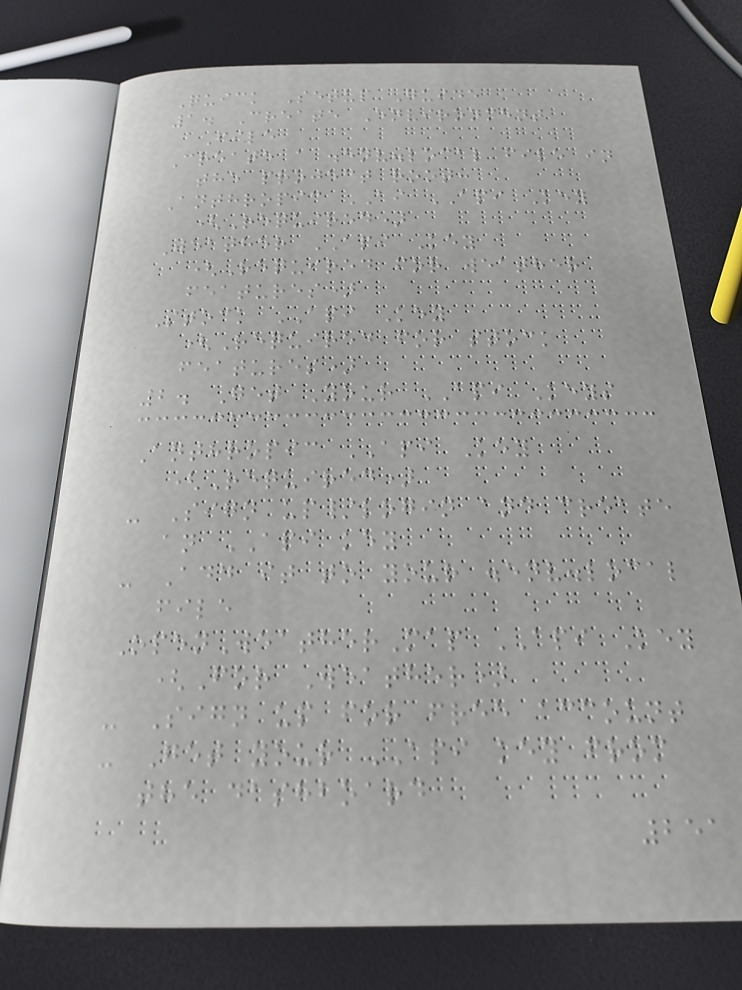Quick Setup Guide
1. Create Environment
File
Create a .env.local file in
the project root:
Anthropic AI API Key
(Required)
Weather API Key
(Required for weather
features)
Stock API Key
(Required for stock
features)
2. Get Your API Keys
Anthropic API Key
(Required)
- Sign up/login and create
an API key
- Add it to your .env.local
file
OpenWeatherMap API Key
(For Weather)
- Sign up for free account
- Get your API key from
the dashboard
251
